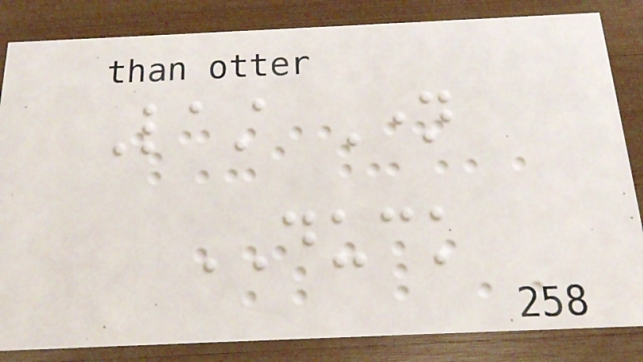Last Name
DUCK
